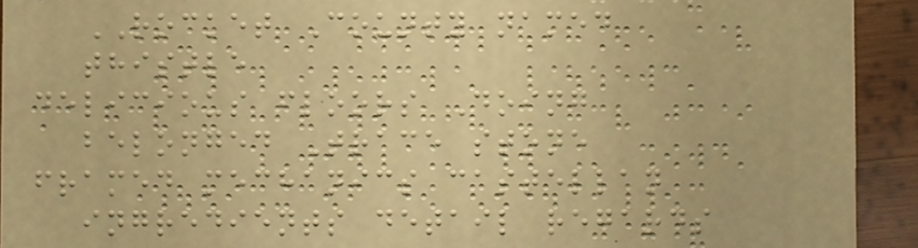ROCKET County named
thistle
delicious floors Doing
belonged Trace stone
framed mechanics castellan
ingredients detail regards
